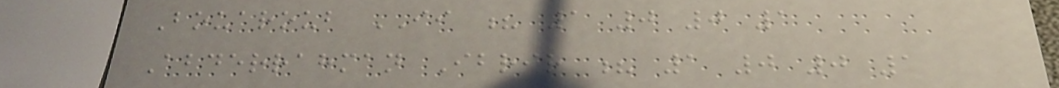Bouaroub II ? 1 0 0 1
Abderrahman Ibrir ? 1 0 0 1
